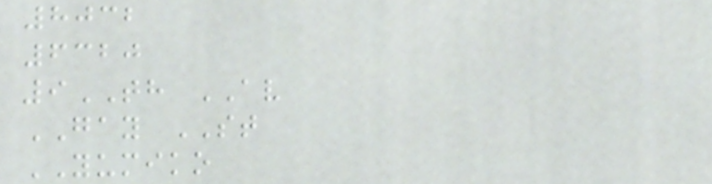8032
6320
9TH AV
GAY ST
YUMIKO
